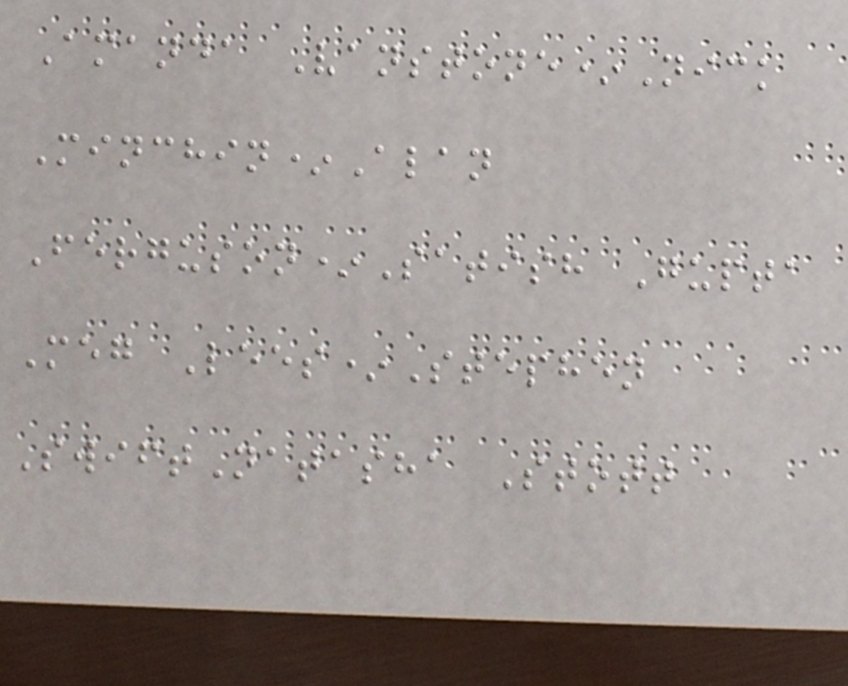Amanda Vanstone*Nick
Minchin*Alan
Ferguson*Satish Gupta
Meg Lees*Stephen
SwiftNatasha Stott
